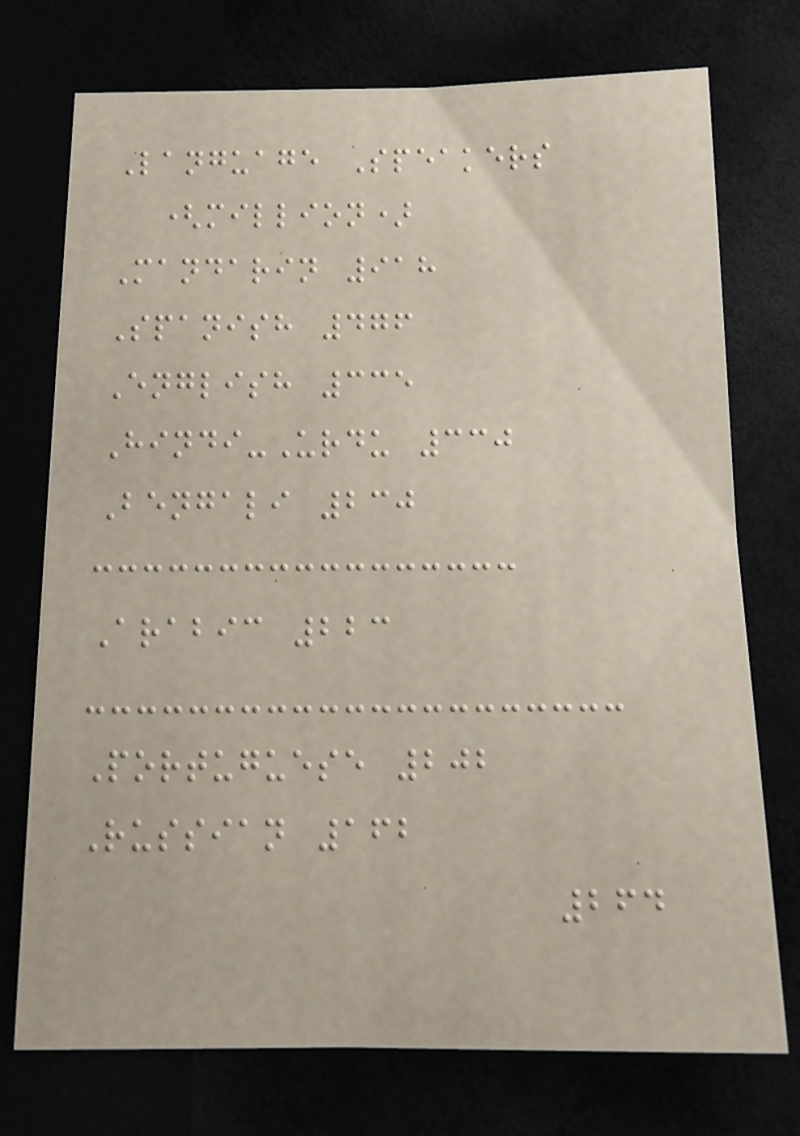Language Speakers
(million)
Mandarin 918
Spanish 476
English 335
Hindi-Urdu 330
Bengali 230
Arabic 223
Portuguese 202
Russian 162
264
